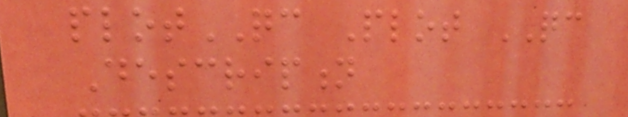plotQC Plot QC
Description
